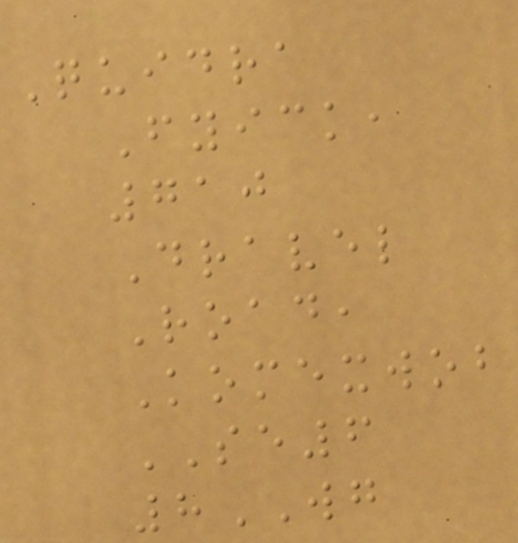Quidra
Fyick,
710
Dravel
Road,
Komexwob
SE6
8WG
